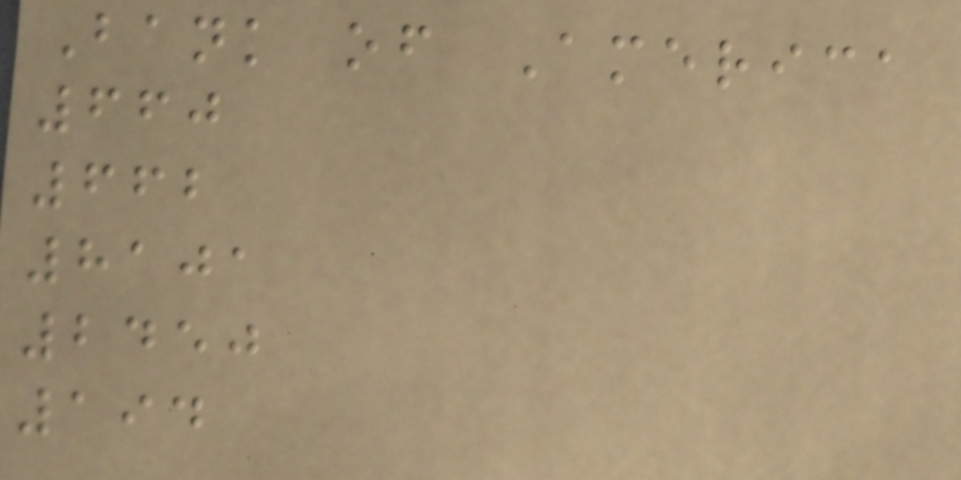Bank of America
660
662
8101
2450
194
